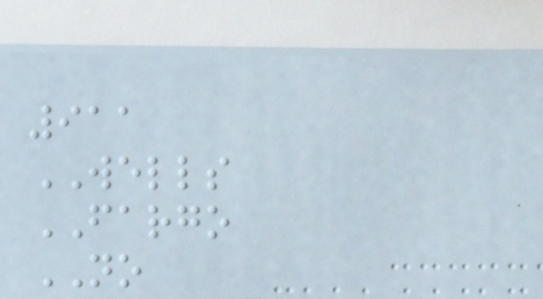911
WELLS
FARGO
NO
